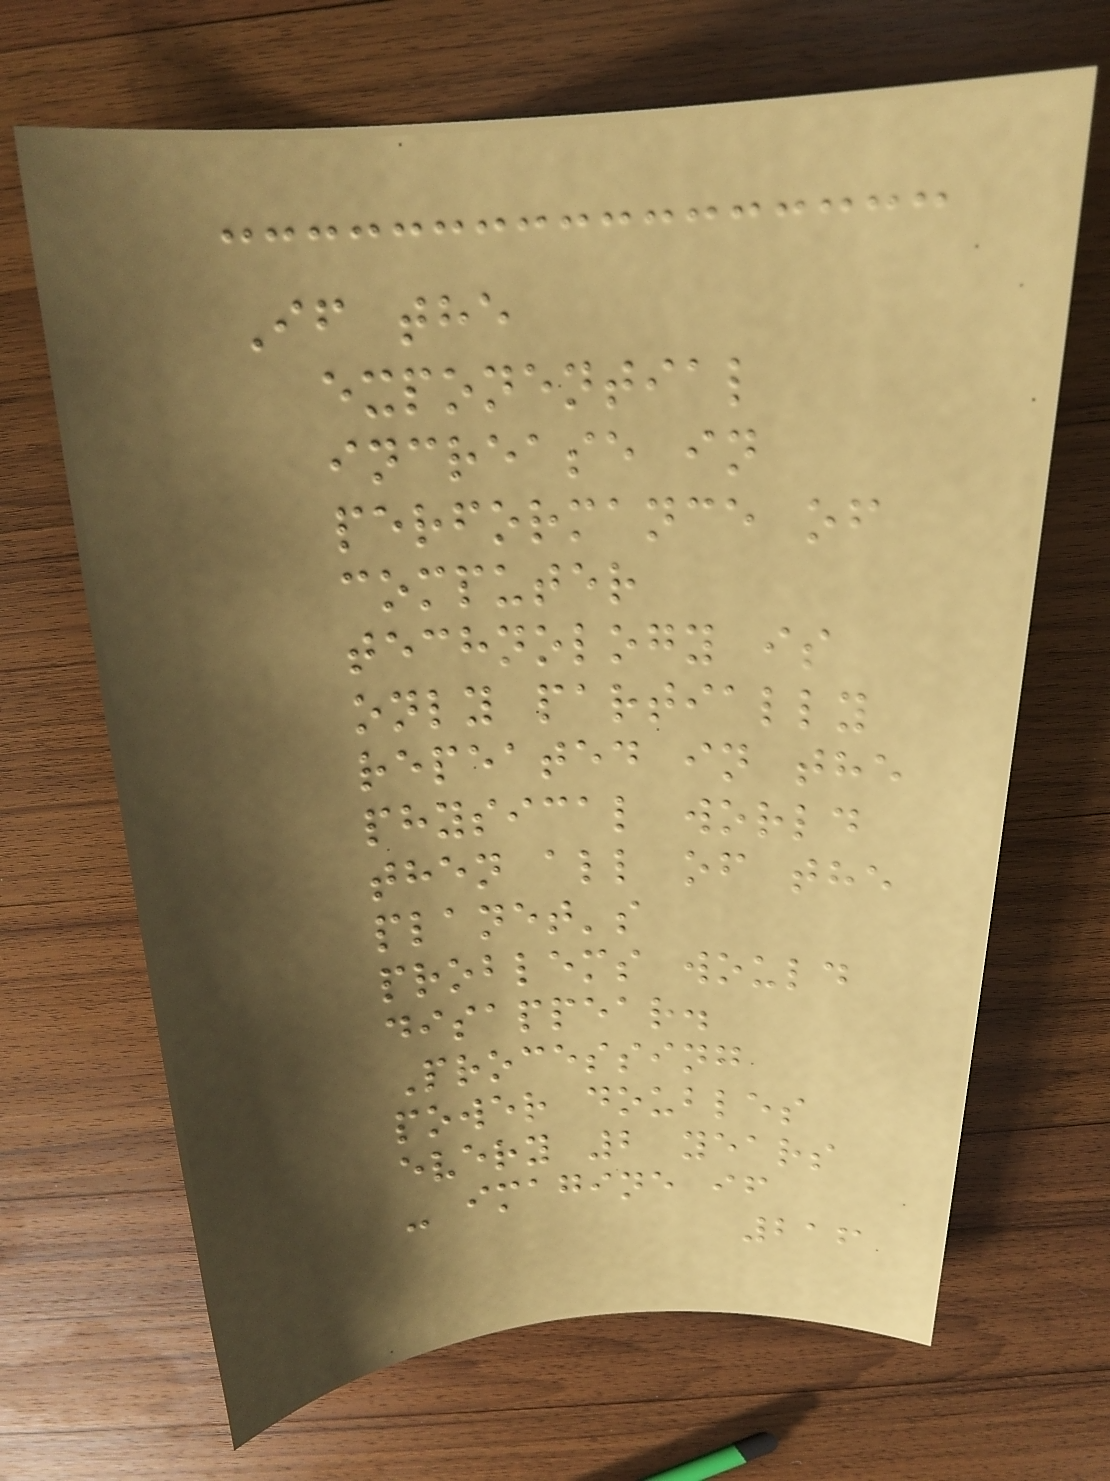If the
exponential
increase in
performance of
computer
technology is
only partially
repeated in the
physical world
then all of the
planet's
problems would
disappear.
Processing
power doubles
every 2 years
- imagine if
216
